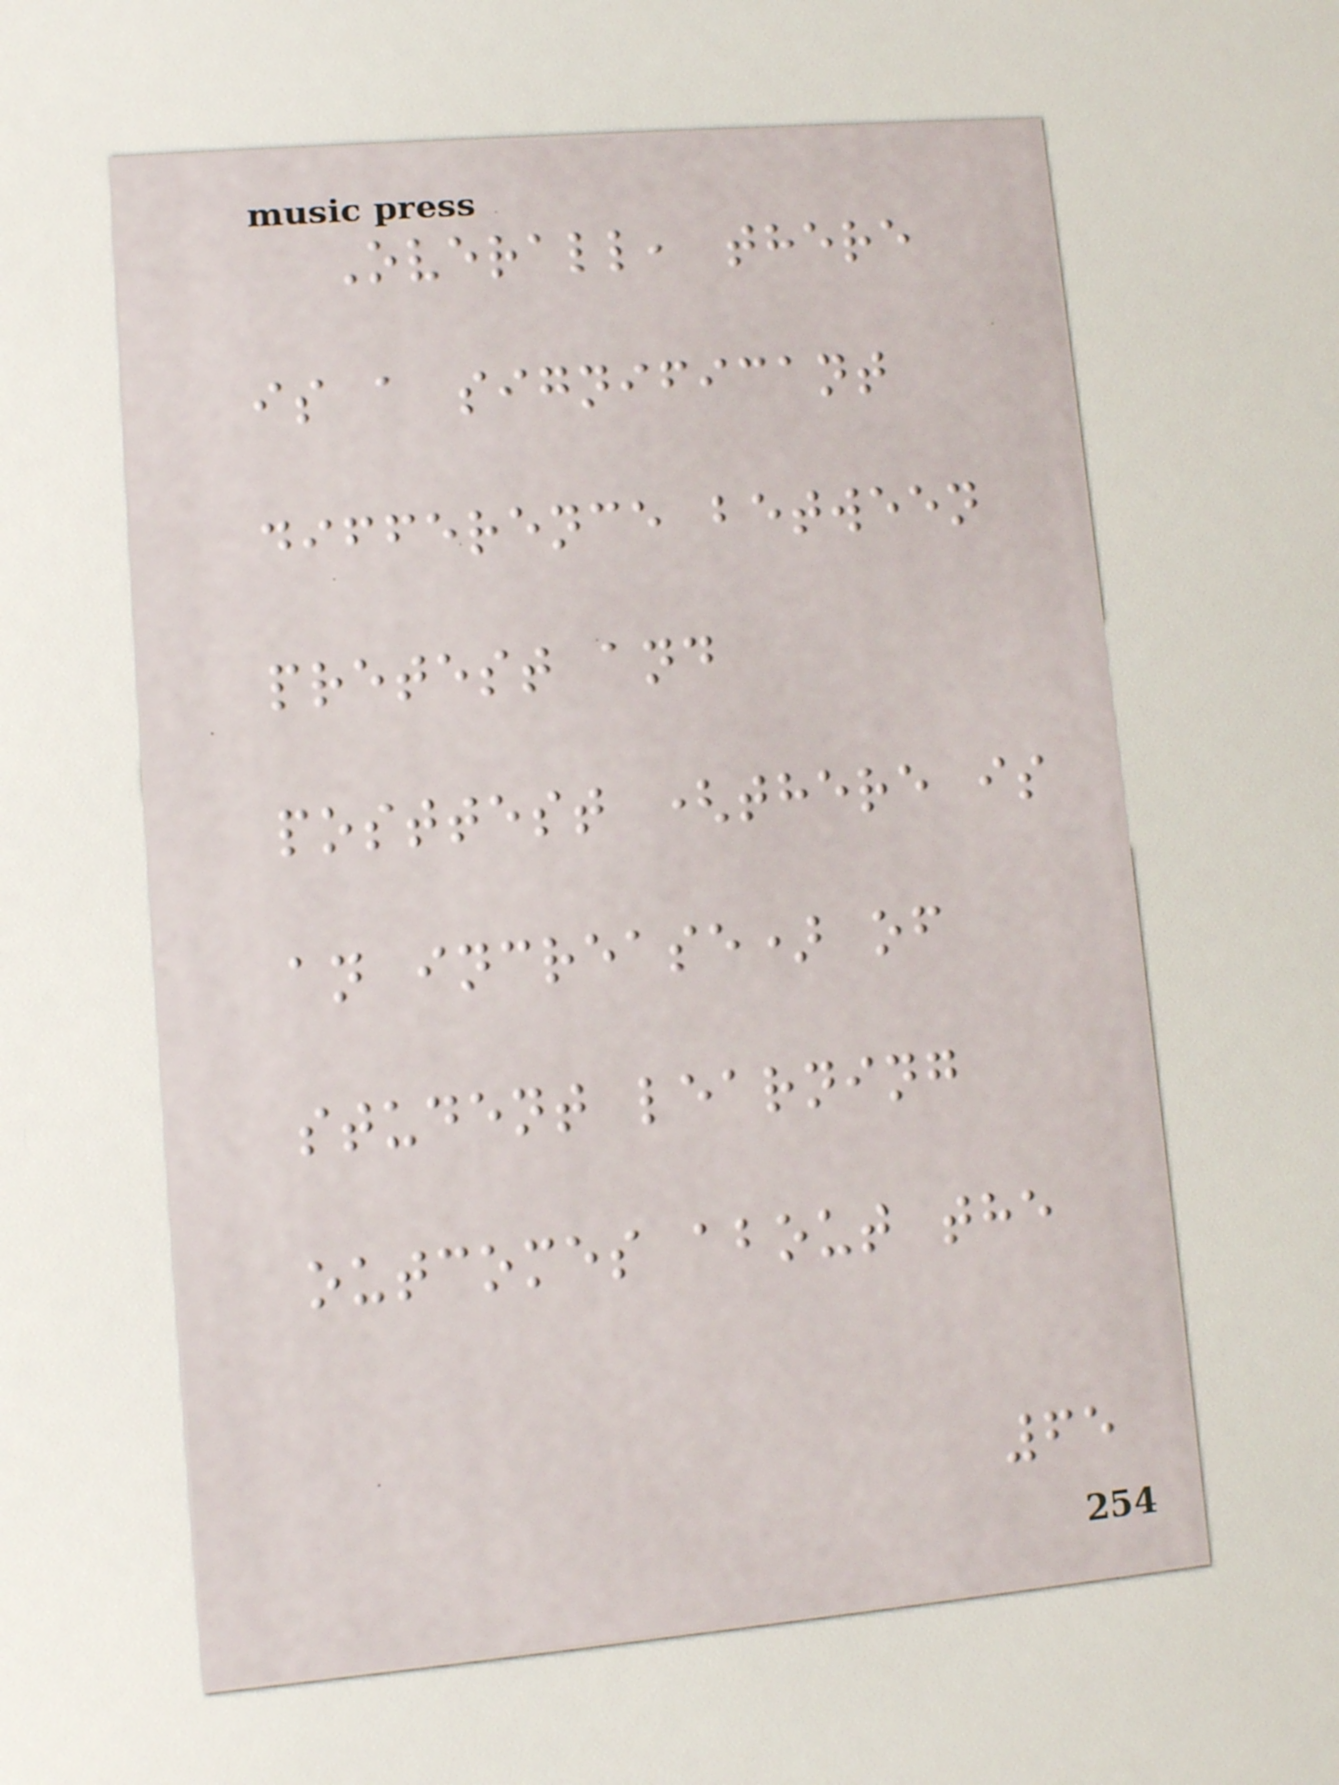Overall, there
is a significant
difference between
pretest and
posttest (there is
an increase) of
student learning
outcomes about the
65
